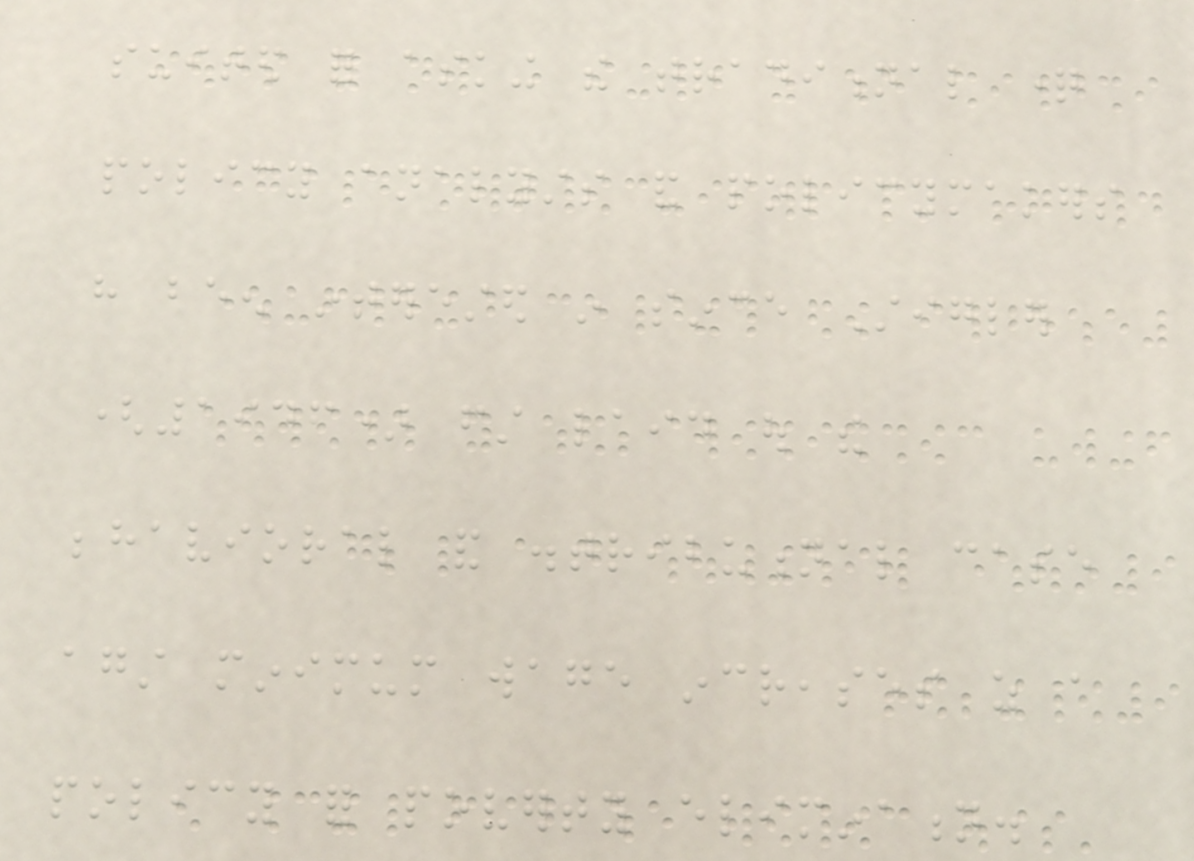suited for asking the traditional question
policy analysts and policymakers
have been interested in since Stigler
(1946) first laid out the
behavioral and distributional case
against minimum wage increases as a
policy for poverty elimination.
